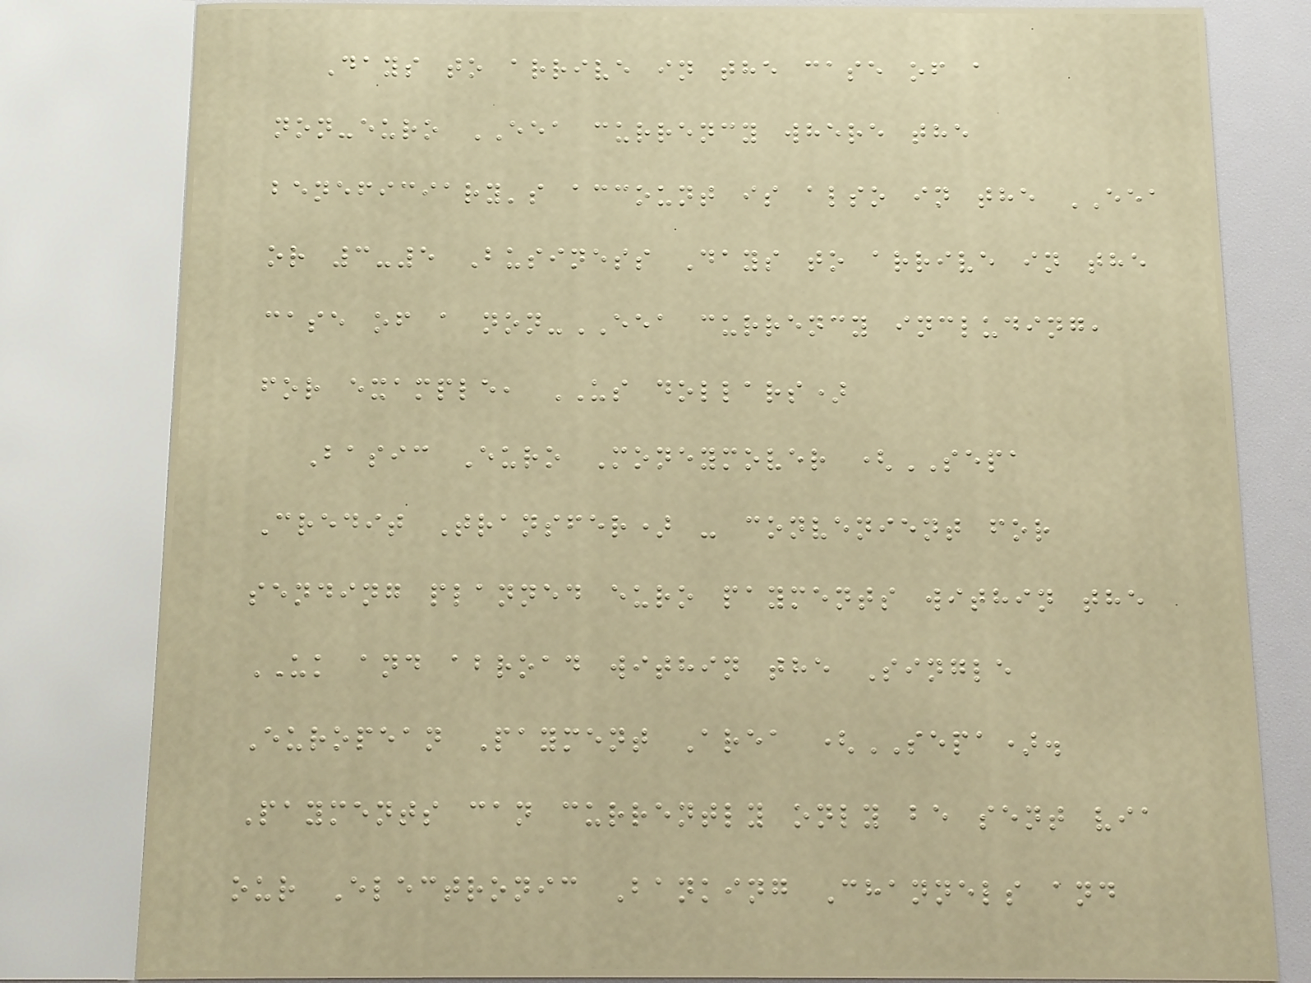Days to arrive in the case of a
non-euro EEA currency where the
beneficiary's account is also in the EEA
or 3-5 Business Days to arrive in the
case of a non-EEA currency including,
for example, US dollars)
Basic Euro Moneymover (SEPA
Credit Transfer) - convenient for
sending planned euro payments within the
UK and abroad within the Single
European Payment Area (SEPA).
Payments can currently only be sent via
our Electronic Banking Channels and
